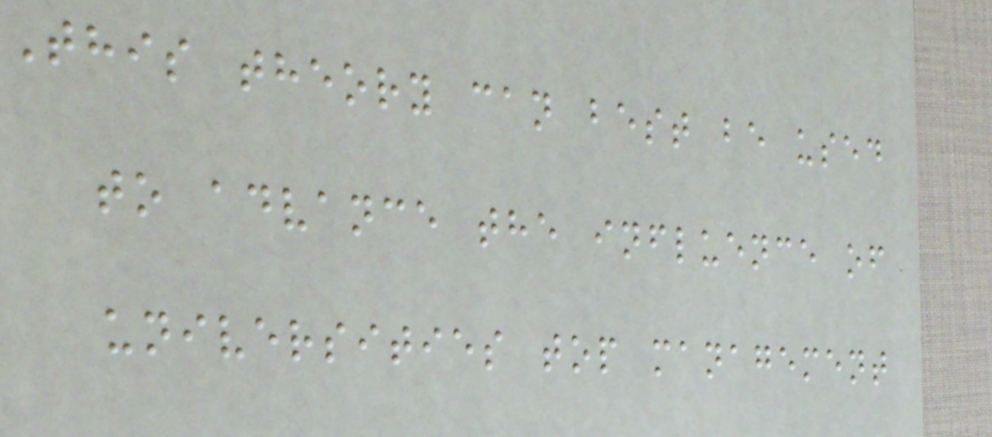This theory can best be used
to advance the influence of
universities top management
